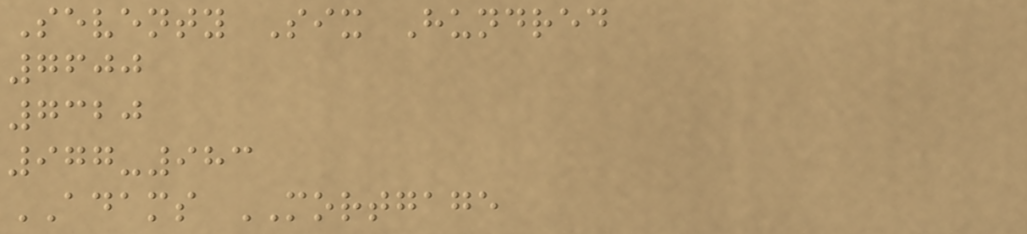Seventy Six Hundred
7600
7320
977-983
ADAMS MORTGAGE
